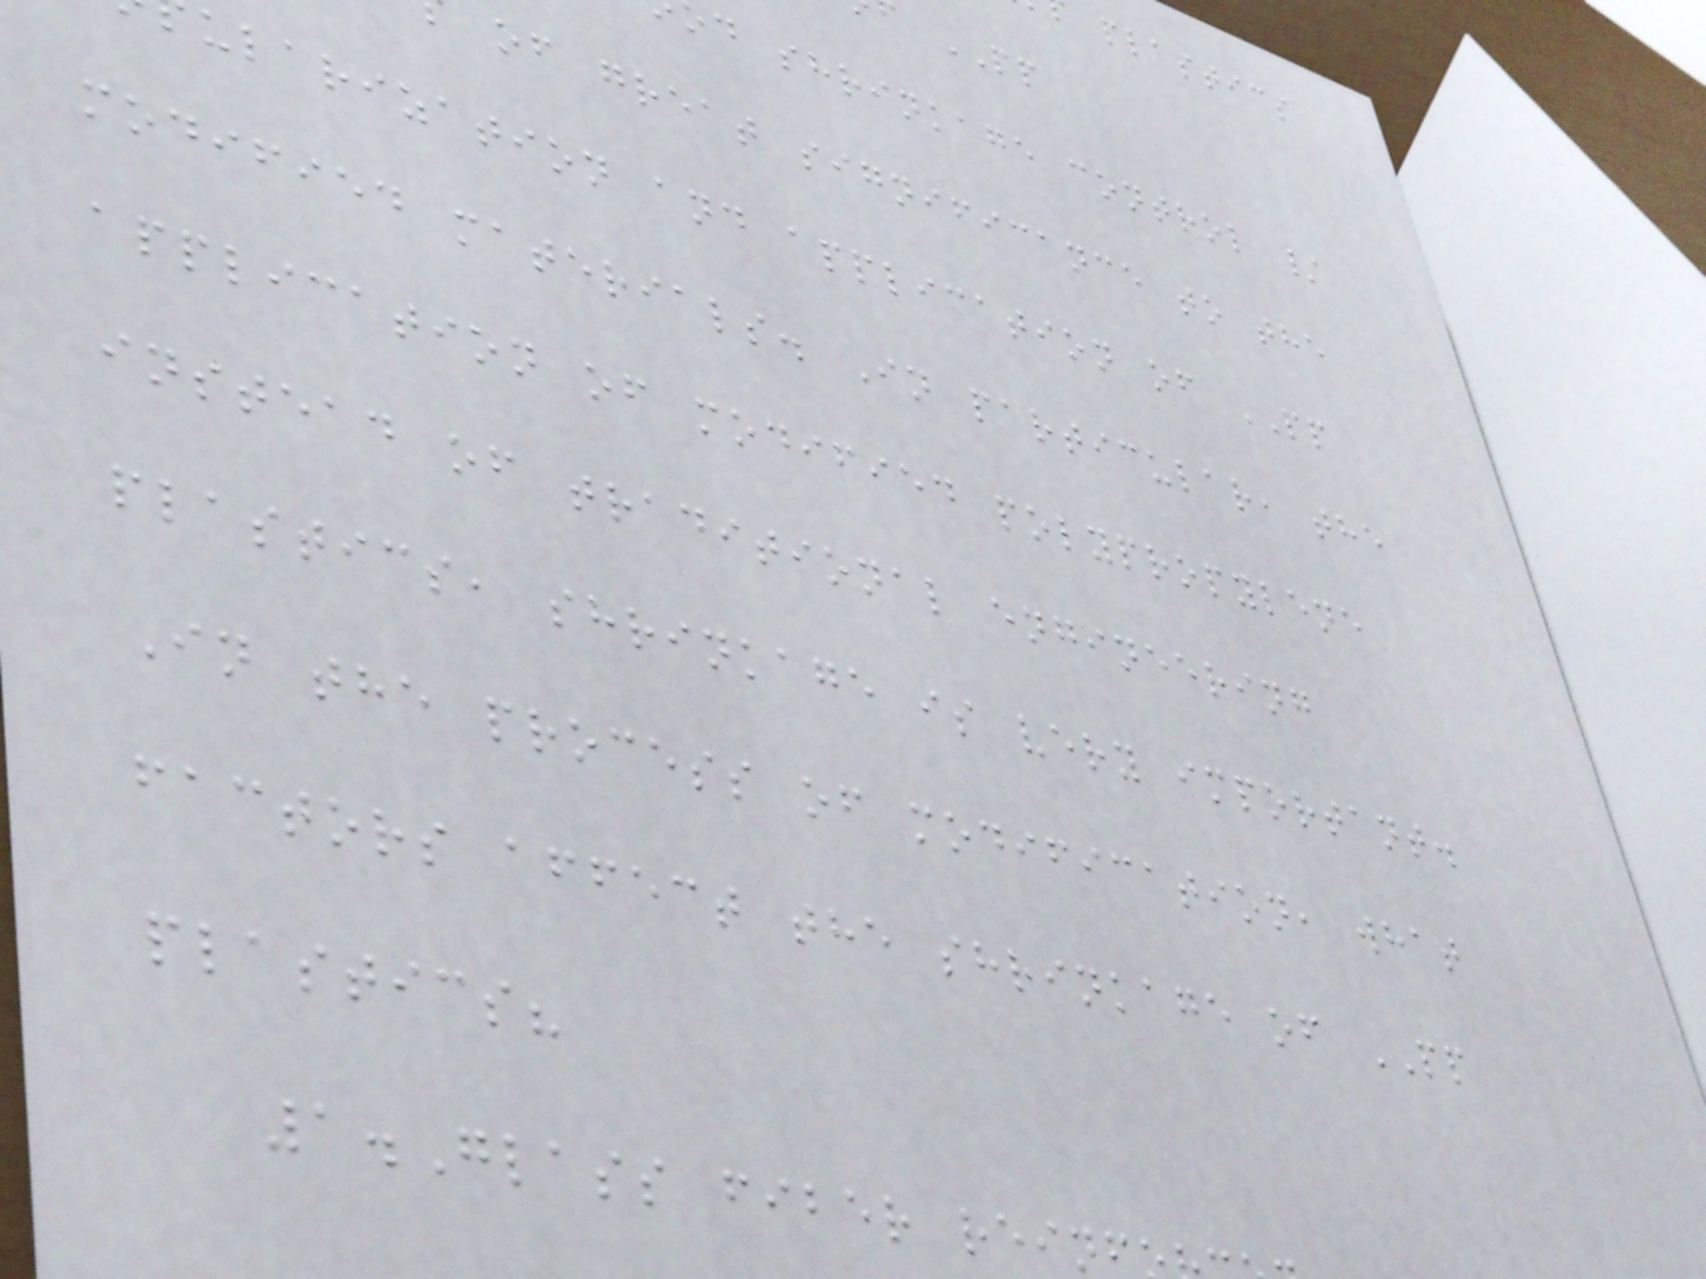d shrinkage control /
of great significance to the
ularization and application of PP
modified materials. In particular, the
application of modified polypropylene
instead of traditional engineering
plastics, shrinkage is very important.
In the process of modification, what
factors affect the shrinkage of PP
plastics?
1.Glass fiber rein
